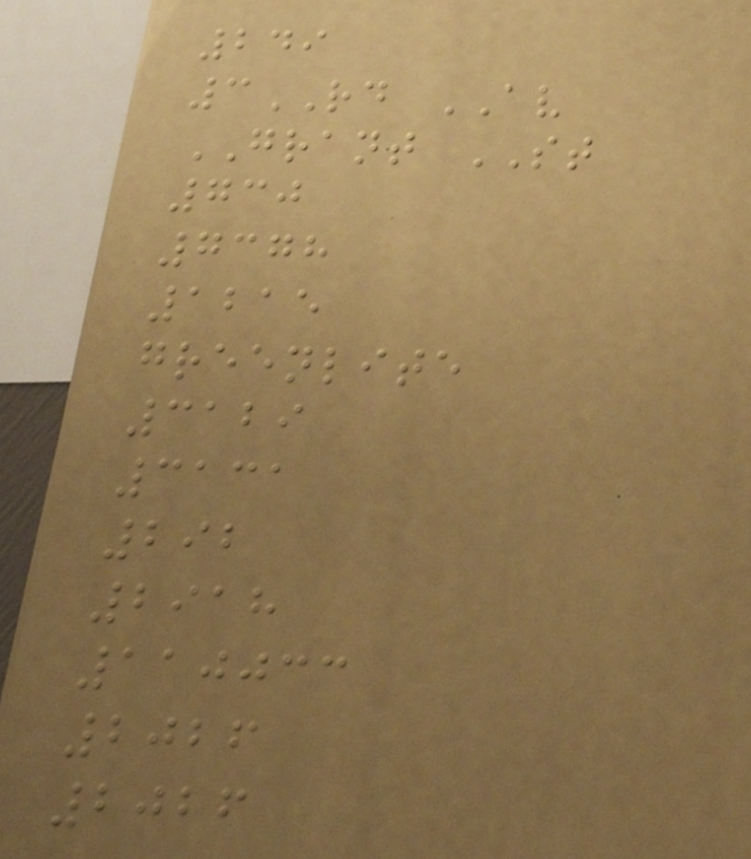249
3RD AV
GRANT ST
730
7378
1215
greenlite
3129
3131
292
2918
110033
2026
2026
